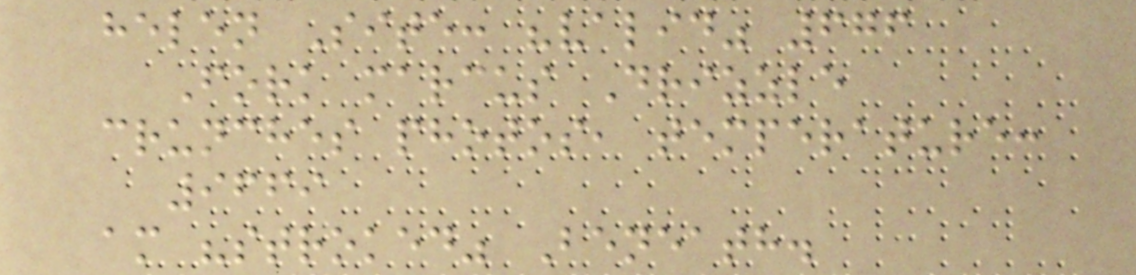helen Site: "valid" 676
Fork marcus Drizzle
crunches photos, temperature:
9669
am "stroked" Beneath.
